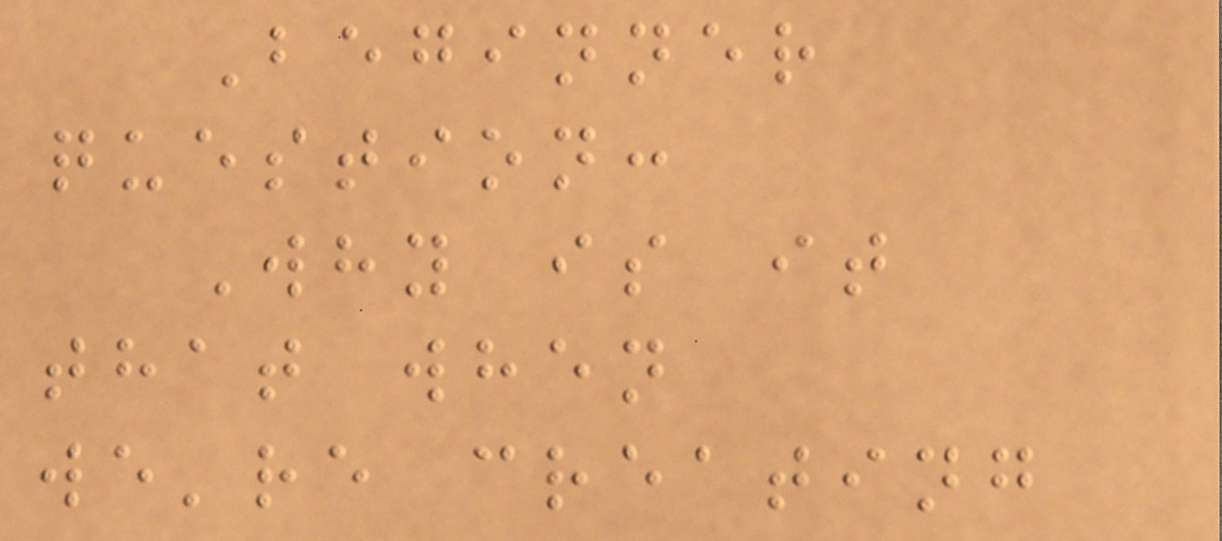Beginner
question:
Why is it
that when
we're creating
